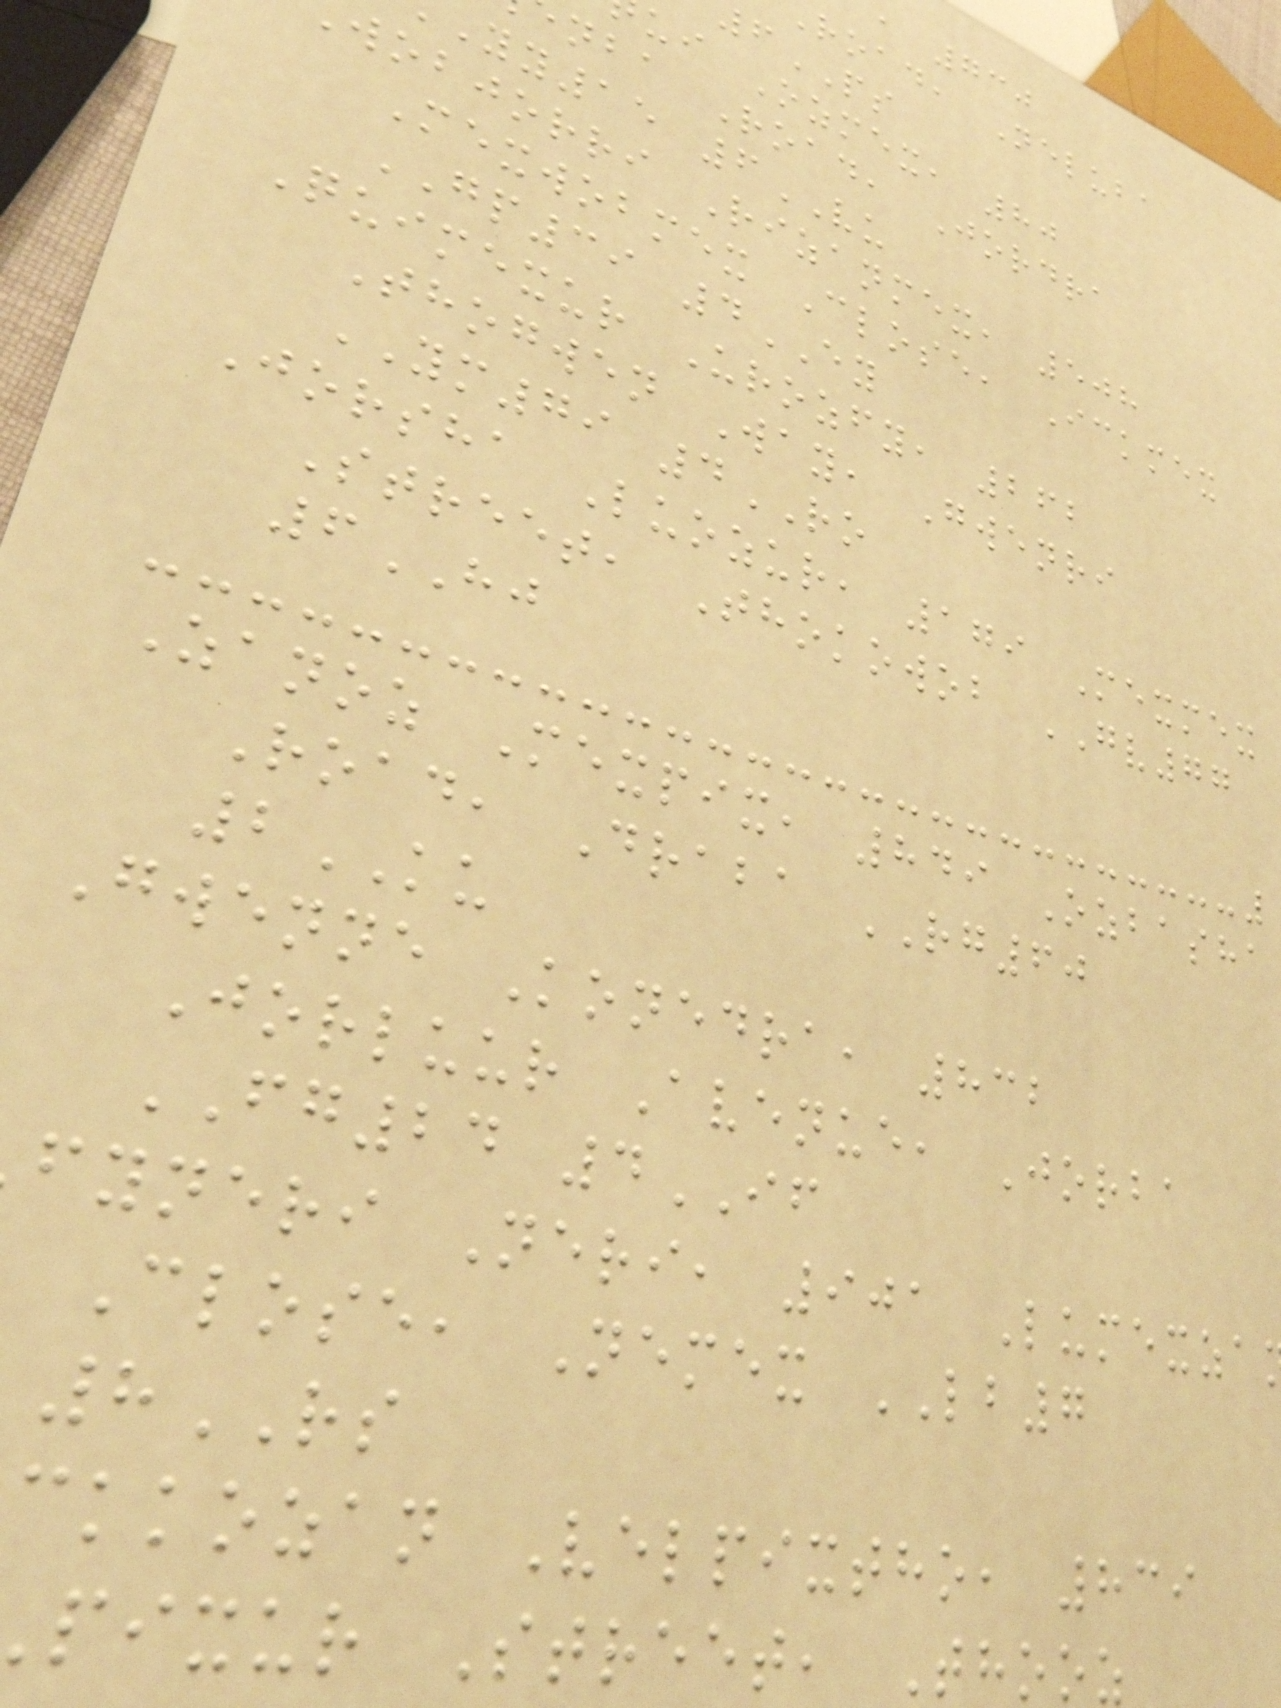, 730
road, Neluba
6PS
ui Ozmex, 80
nba Road, Jordra
yy15 6VU
wobjorri Rizanmex, 508
Mexwobmex Close, Ickmex
GP39 4EY
Quimexur Urozfy, 262
Thogwen Way, Gwenri
YM79 4RO
Jorsha Luozur, 179 Mexmex
Street, Thokowob GV77
6HJ
Zanoz Mexpix, 849 Ozbasha
Road, Draba RG60
2KU
Gwenne Konedra, 832
Jorluur Avenue, Jorba
FG24 4IF
fyneri Neri, 901 Lumexza
Close, Nemex LB7
8RS
ckkozan Velpixtho, 839
pixur Street, Thooz
